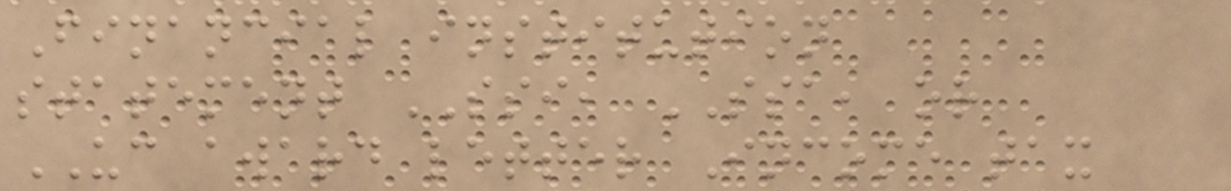Financial institution
statement SSI, SSA, or
UC award letter Income tax
